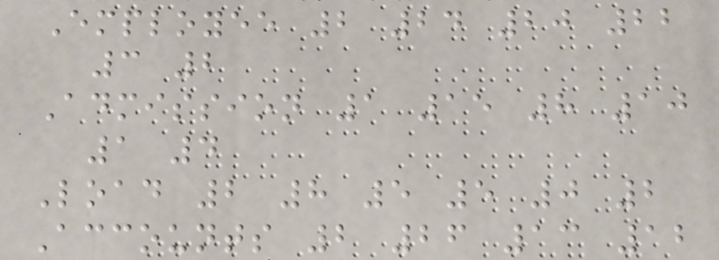Employee 2 24 20 22
3 2
Admission 1 15 8 10
1 4
Load 2 8 5 5 0 2
Accounts 2 26 13 12
